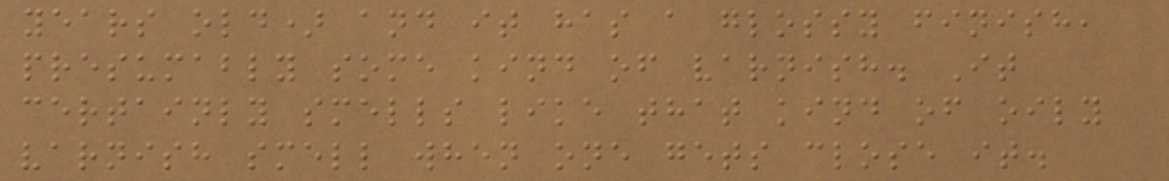years old) and it has a glossy finish,
presumably some kind of varnish. It
certainly smells like that kind of oily
varnish smell when one gets close it.
